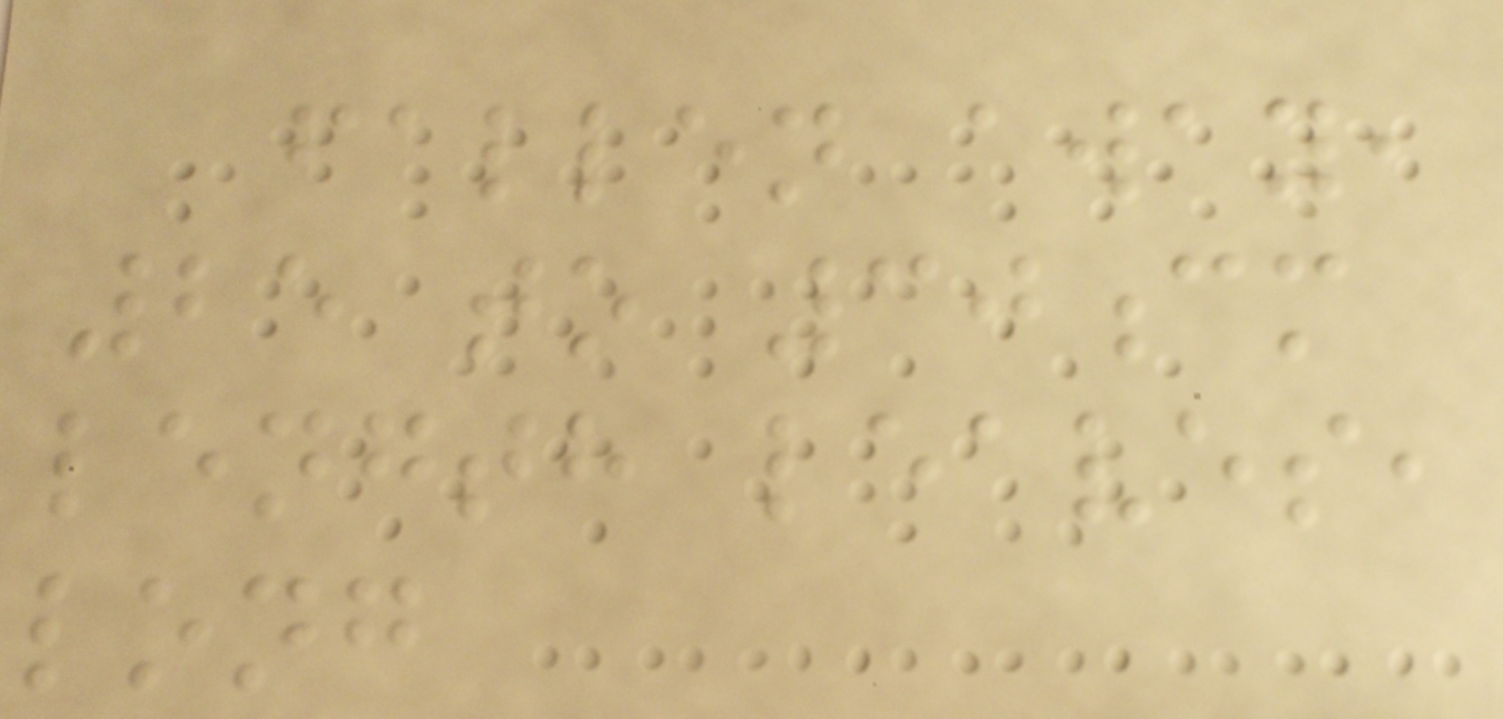fallen away,
25 to 30cm
length leaves,
long
